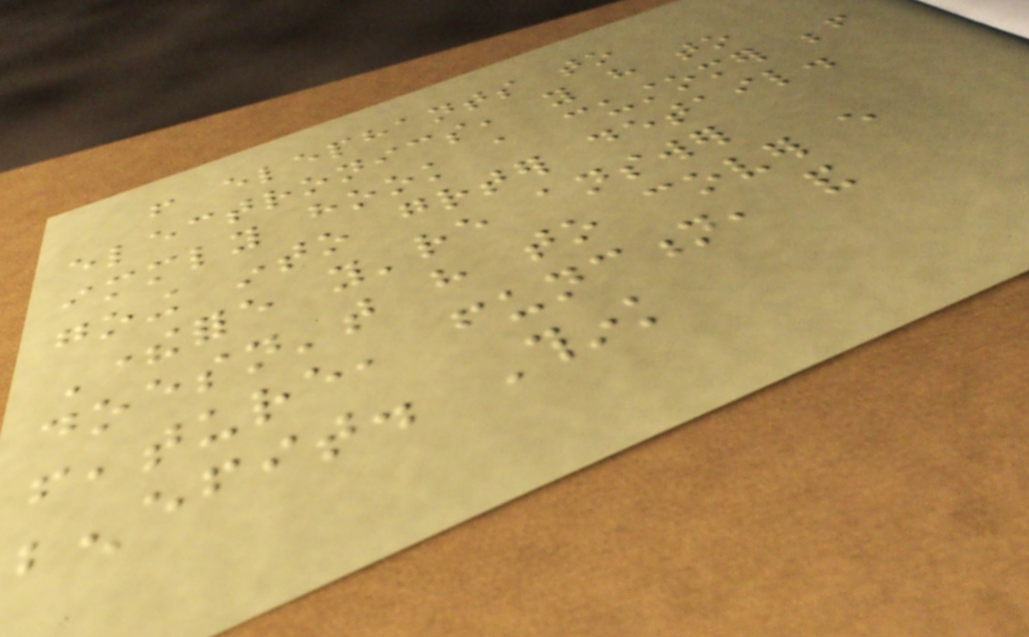from elephants to
electronics, you have to
immediately hook a customer before
going into greater detail.
Therefore you're answer
doesn't have to cover every
feature, function, and
benefit. Think
